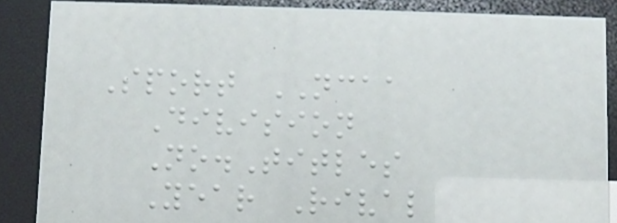Sport NCAA
Division
No.Titles
Year Rival
